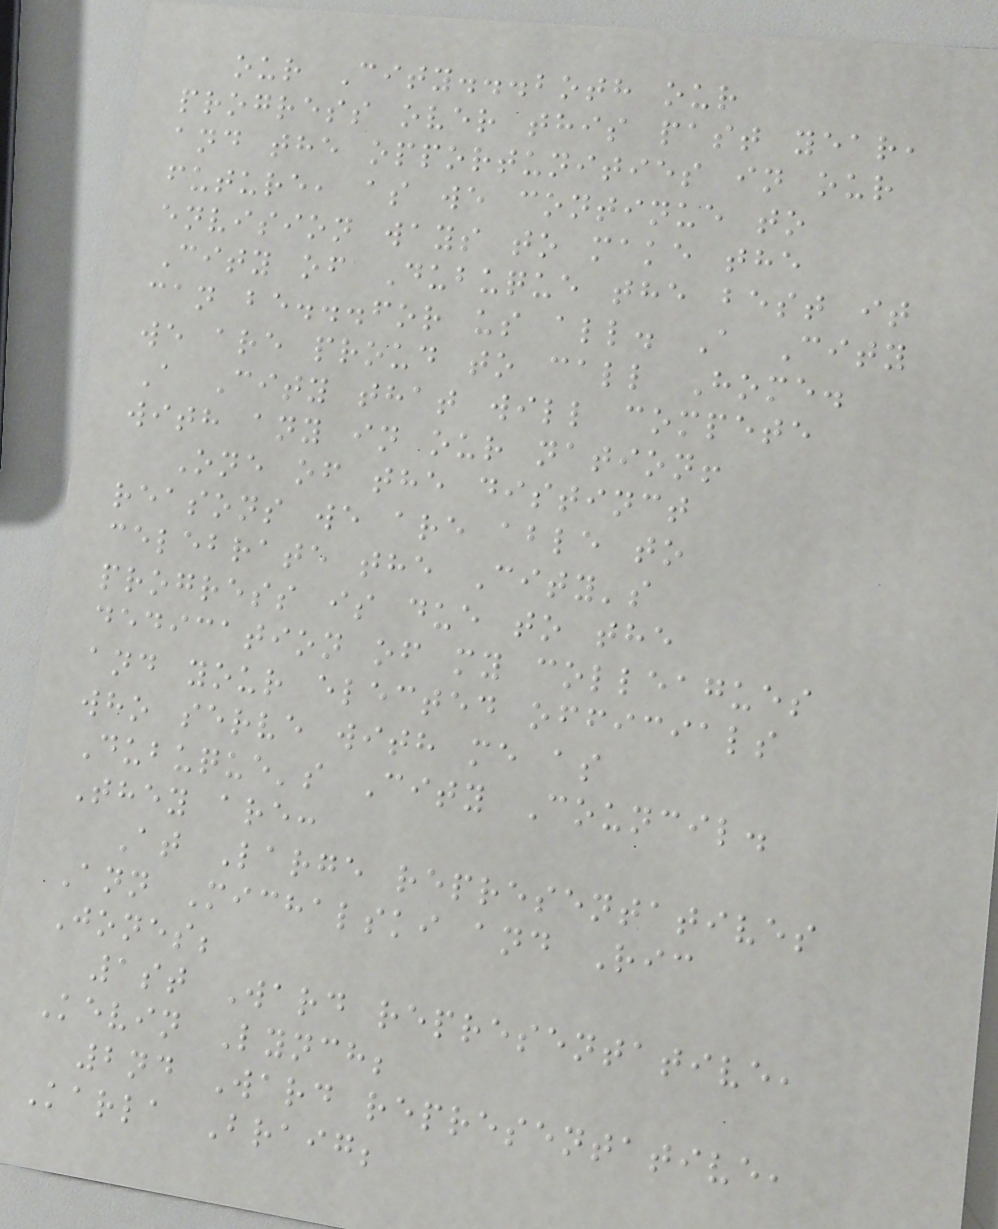our City...both our
progress over this past year,
and the opportunities in our
future, as we continue to
envision ways to make the
City of Dubuque the best it
can be...for us all. A City
we are proud to call Home.
A City that will compete
with any in our nation!
One of the distinct
reasons we are able to
celebrate the City's
progress is due to the
dedication of my colleagues
and your elected officials
who serve with me as
Dubuque's City Council.
They are:
At Large representatives
Ann Michalski and Ric
Jones;
1st Ward representative,
Kevin Lynch;
2nd Ward representative,
Karla Braig;
